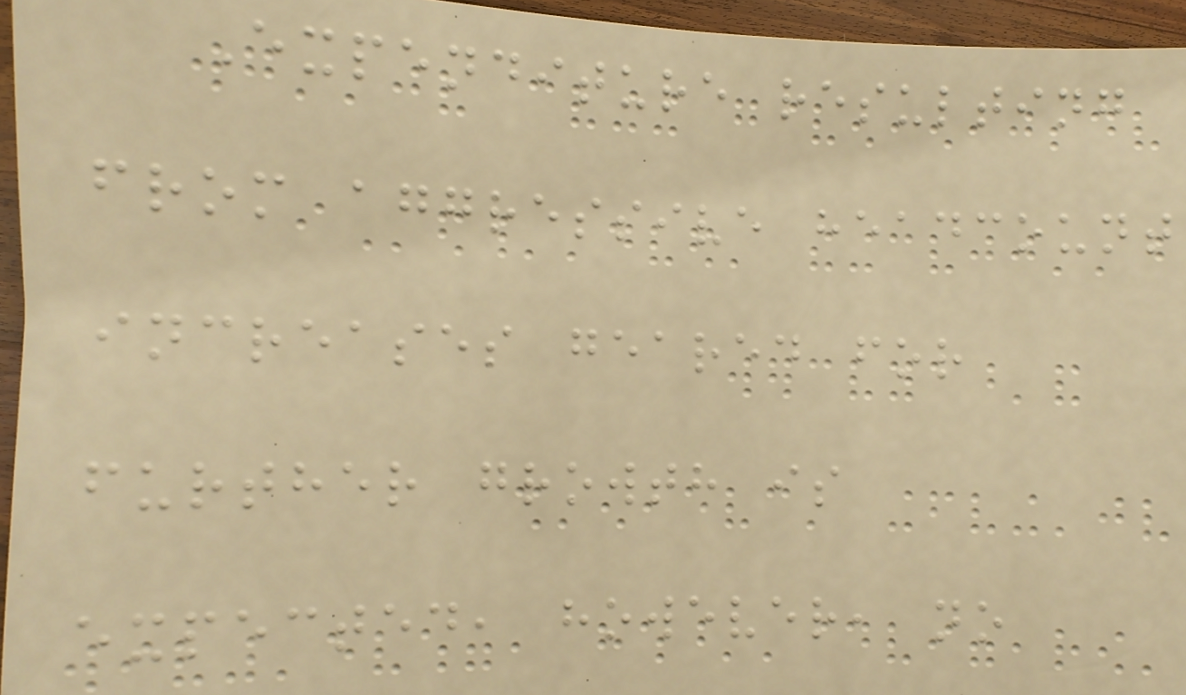Expenditure resulting
from aggressive headcount
increases geared for
further growth is
expected, however, no
